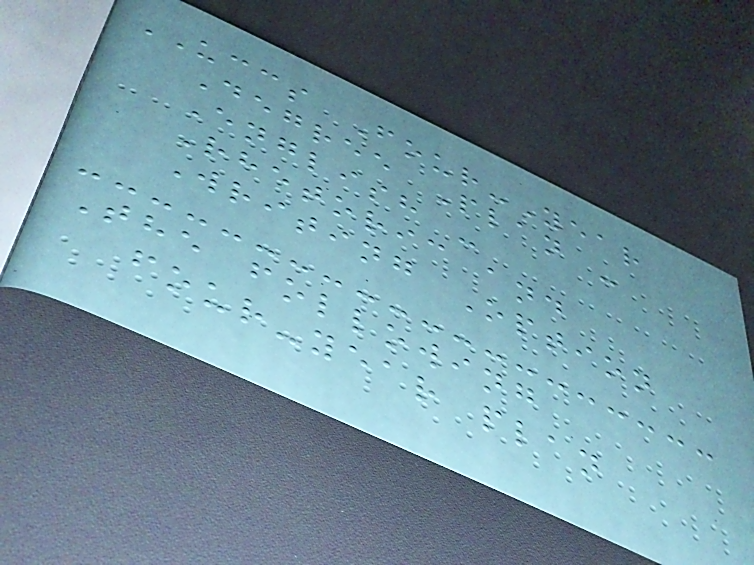UCCS Four-Year
Degree Plan -
English -
Rhetoric and
Writing Option
The following
four-year plan
